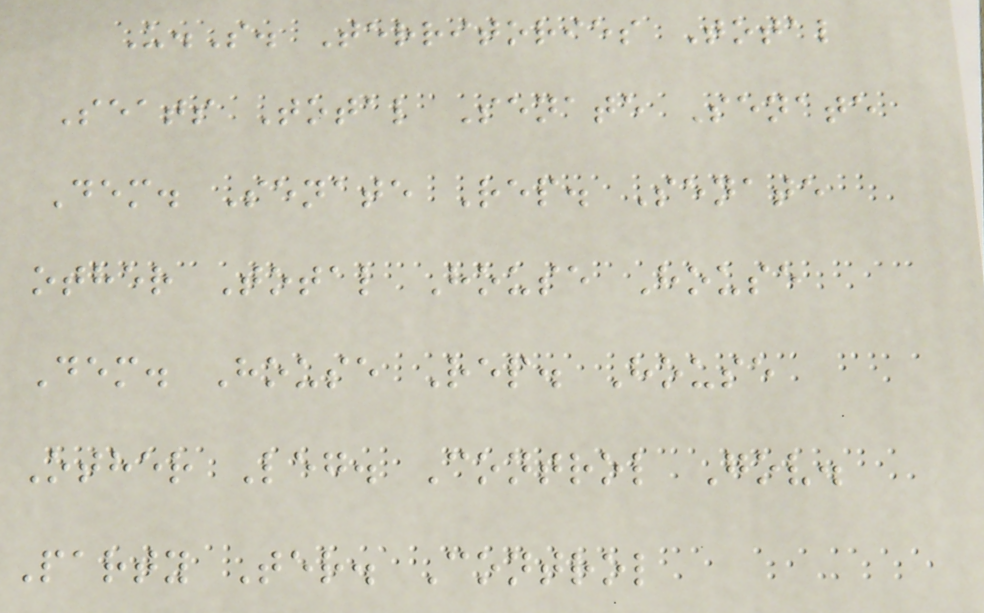U.S. Territories Total
Seats Total Senate Senate
Dem. Senate Rep. Senate
other Total House House
Dem. House Rep. House
Other Leg. Control Gov.
Party Ter. Control
